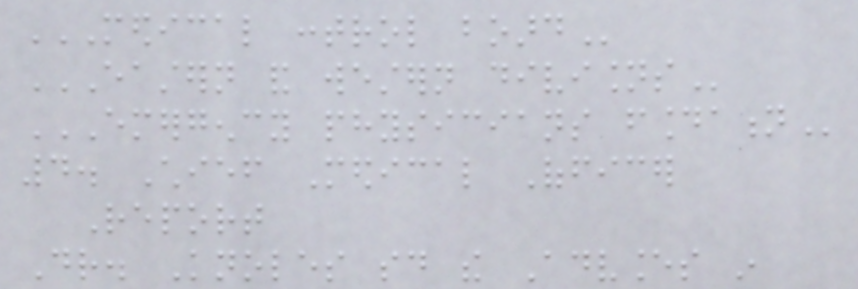MEDICAL CONTROL BOARD
EASTERN AND WESTERN DIVISIONS
EMERGENCY PHYSICIANS FOUNDATION
4. Chief Medical Officer
Report
Dr. Knoles said the Advances in
